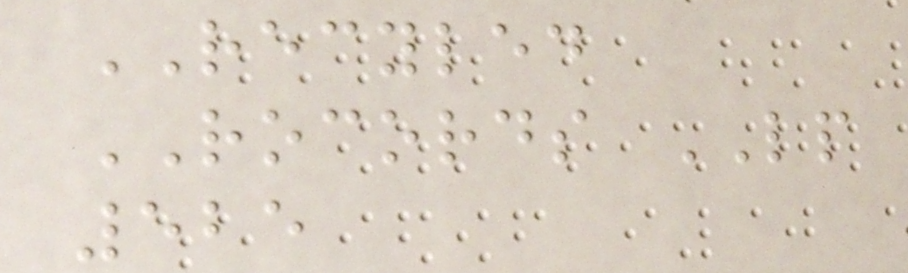RECYLED
ROCORDS LP
525
